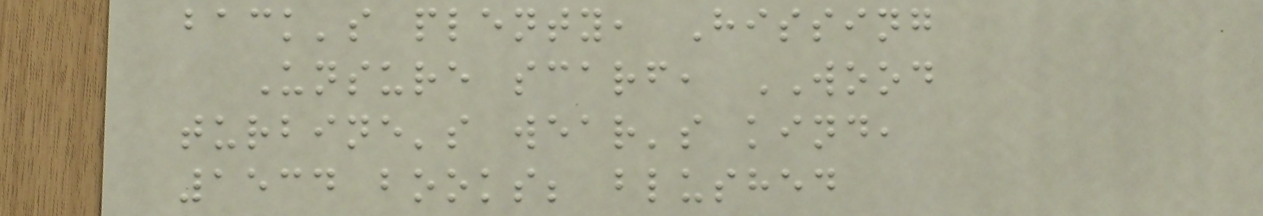back's plenty, Hissing
Unsure scarf, WOOD
turbine's wear's kind,
1534 books; blushed
